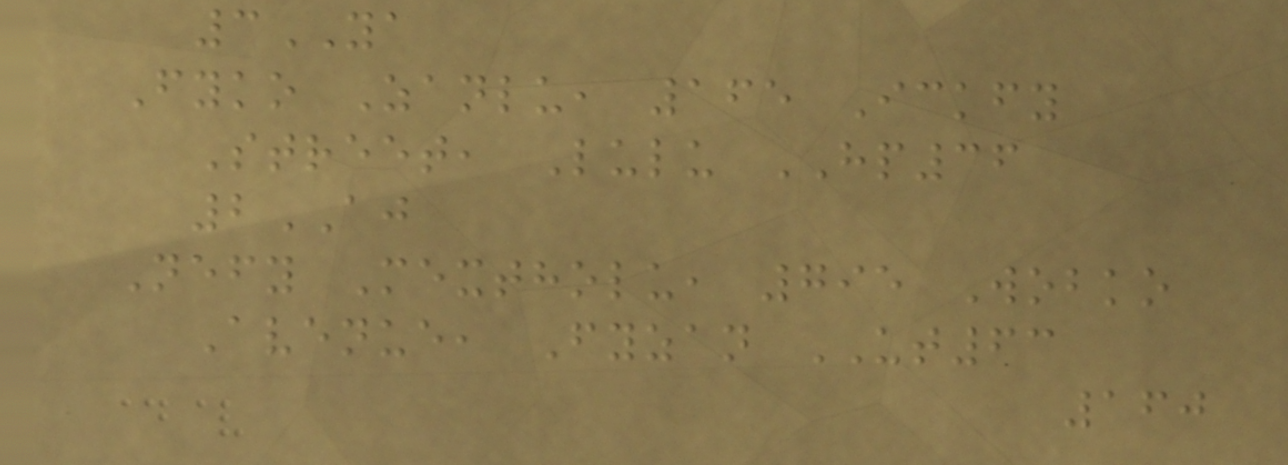3YA
Fyko Zanlu, 165 Ickfy
Street, Lulu HP36
2AJ
Nefy Mextholu, 795 Wobko
Avenue, Fyzan UT63
160
